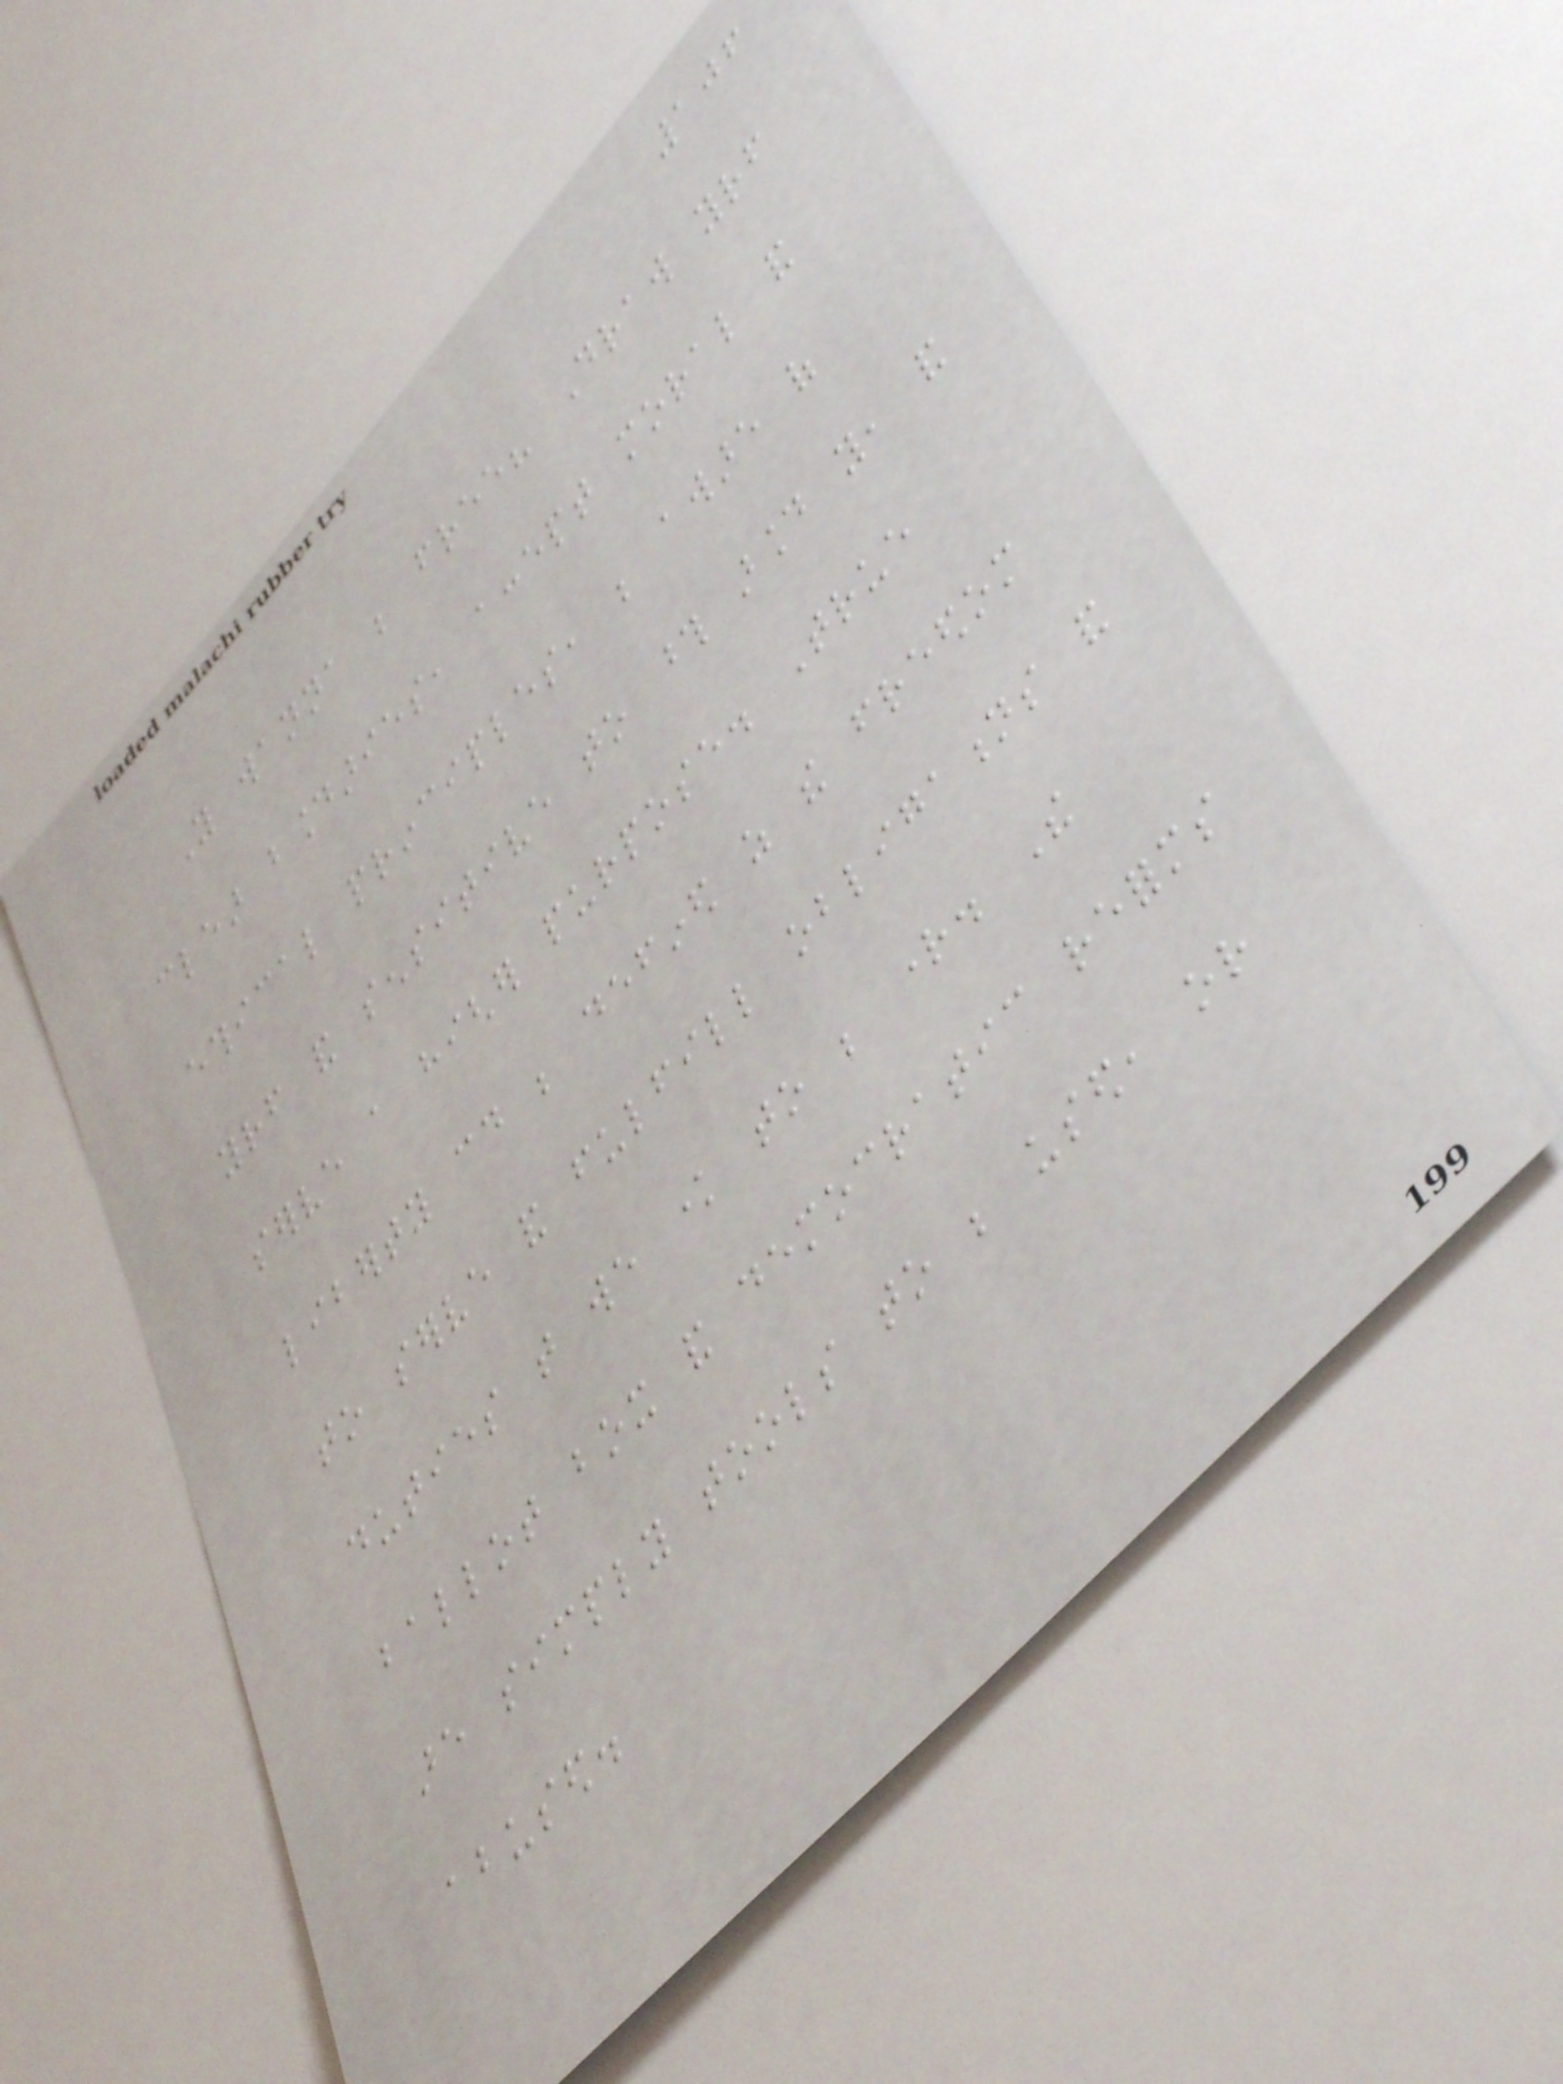106
You wanna be free? Draw yourself
clear boundaries, accept moral and
ethical principles, be aware of
yourself and sensitive to those around you, and
serve a higher purpose. True
liberty could be defined as the freedom
to serve and fulfill obligations and
duties that we know to be right. The
ballot box and democratic reforms
are simply tools to be used, or
abused.
